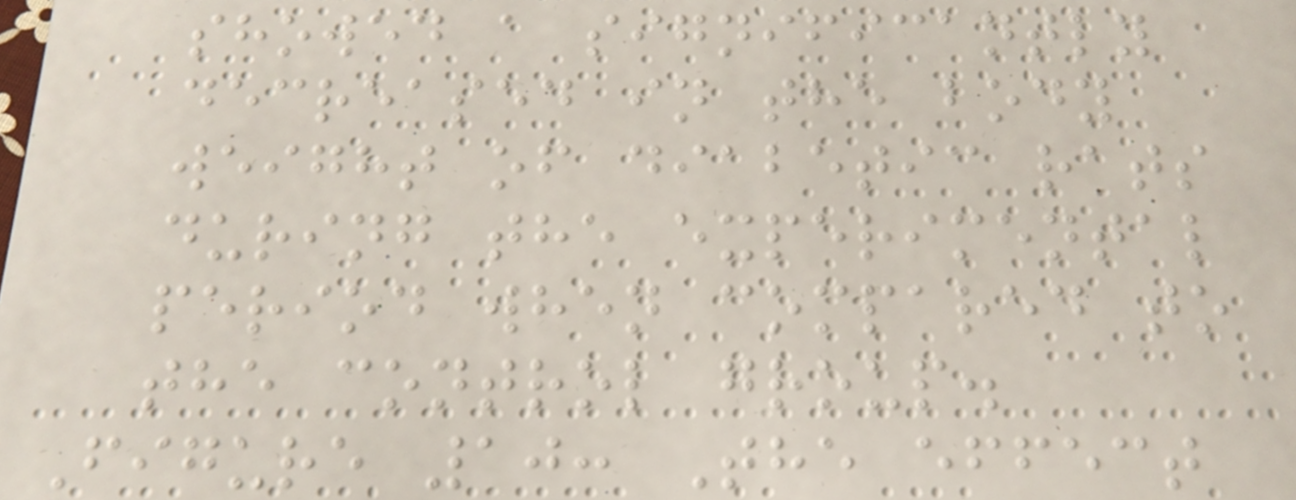showed a significantly
decreased in the body
weight of diabetic rats
during the experimental
period when compared to
the control group.
Figure 10: The effect
